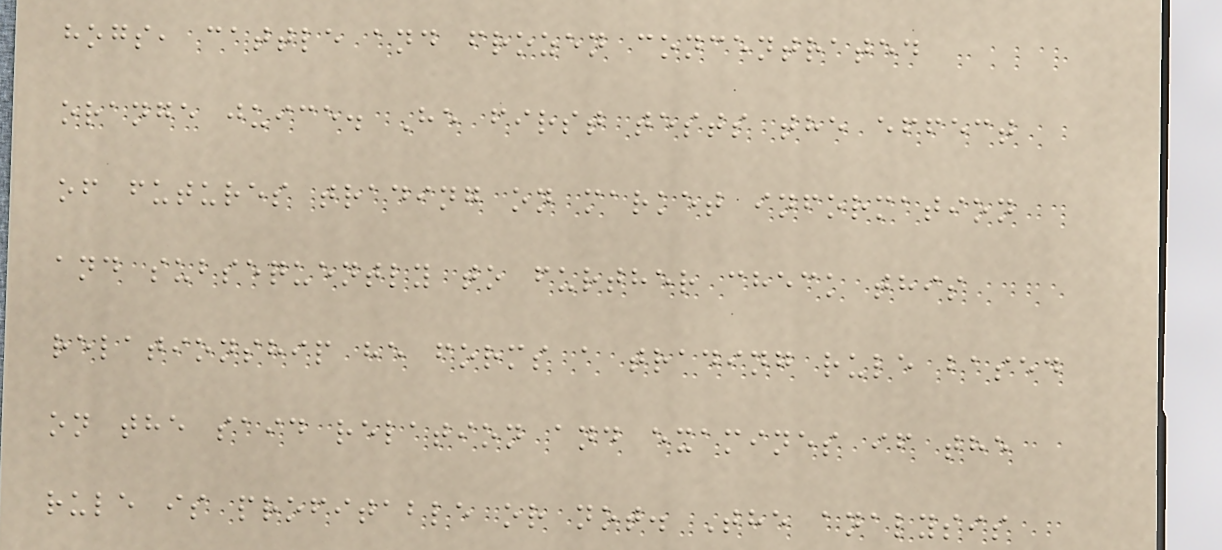hogs, cattle and frozen concentrated
orange juice. He first tests the effect
of futures trading on market information
and subsequently to further check this
relationship he forms a trading rule based
on the said relation and examines if the
rule is profitable or not. The analysis
